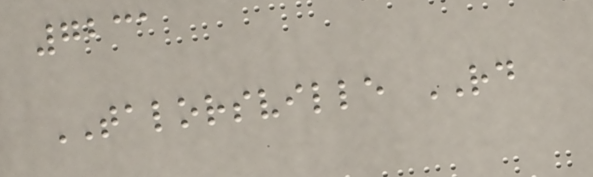7231
TALORSVILLE RD
